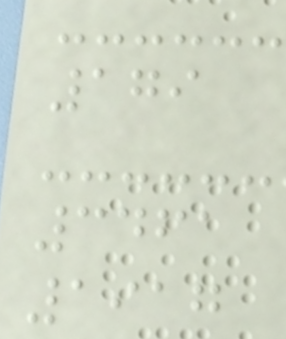179
3461
1917
